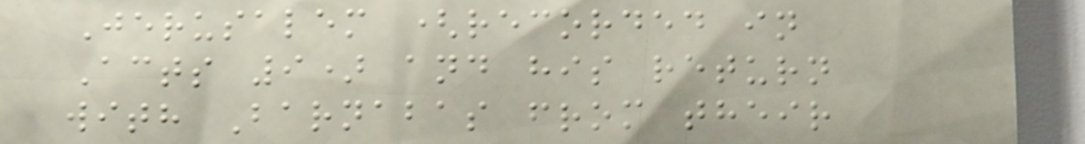Jerusalem (recorded in
Acts 9) and his return
with Barnabas from their
